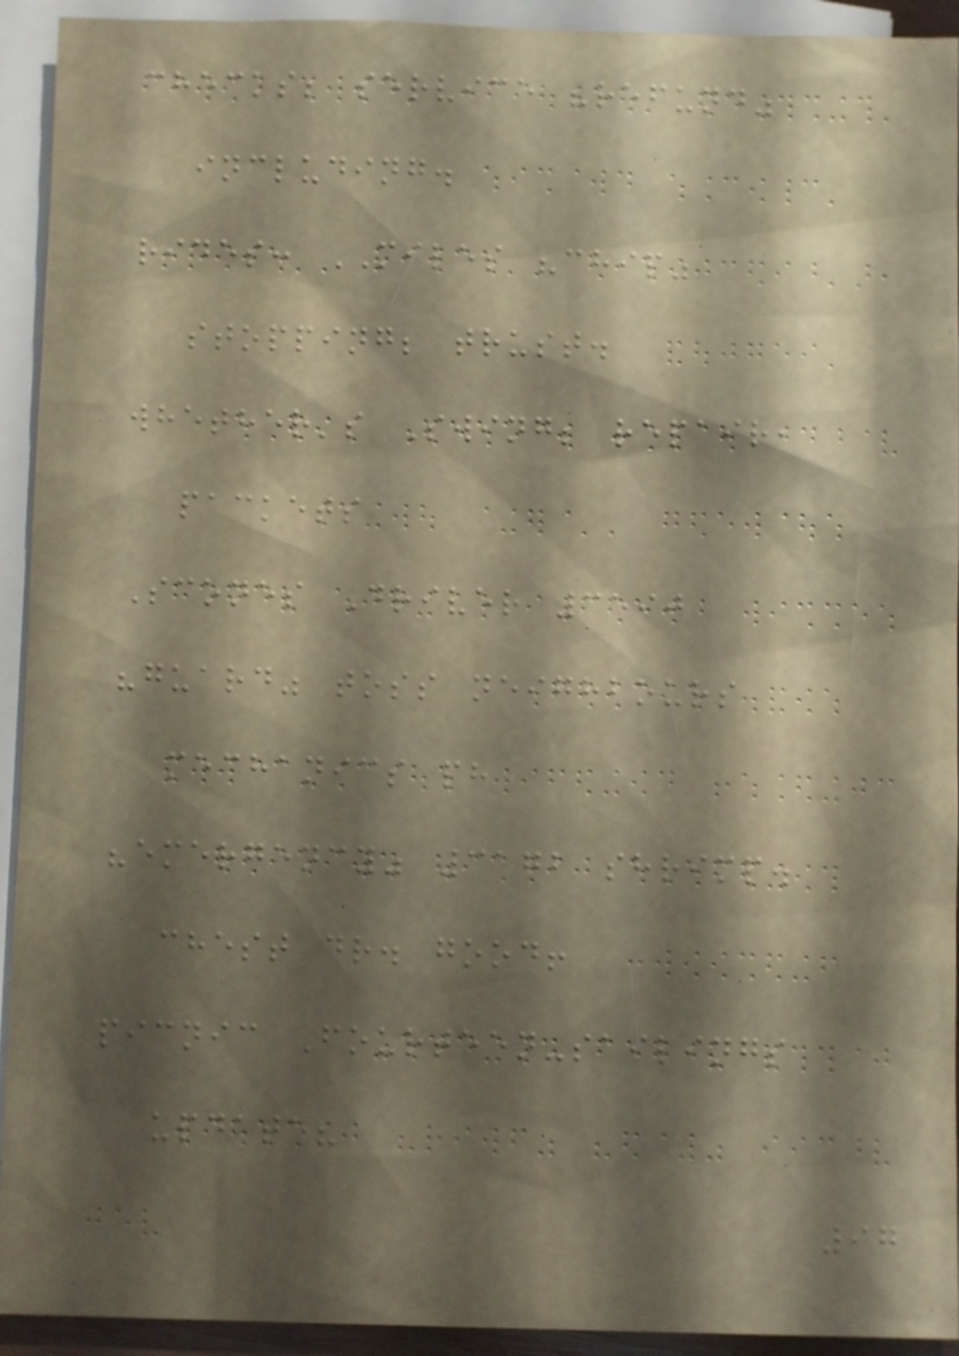checks; service "refund"
including.
rides: MILES "chip"
stopping; trust.
whether's Swing; repair,
packets
Scones Driver 3590
"guard" toss neighbours
mechanics ph
"emergency" 3172 shrimp.
chest dr. good!
picnic Fourteen-sailings
update?
97
